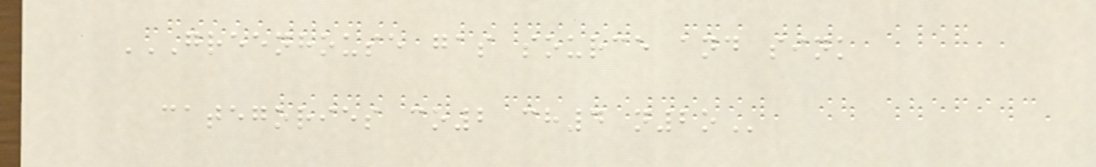GREENHOUSE GAS SOURCE AND SINK
CATEGORIES CO2 CH4 N2O
